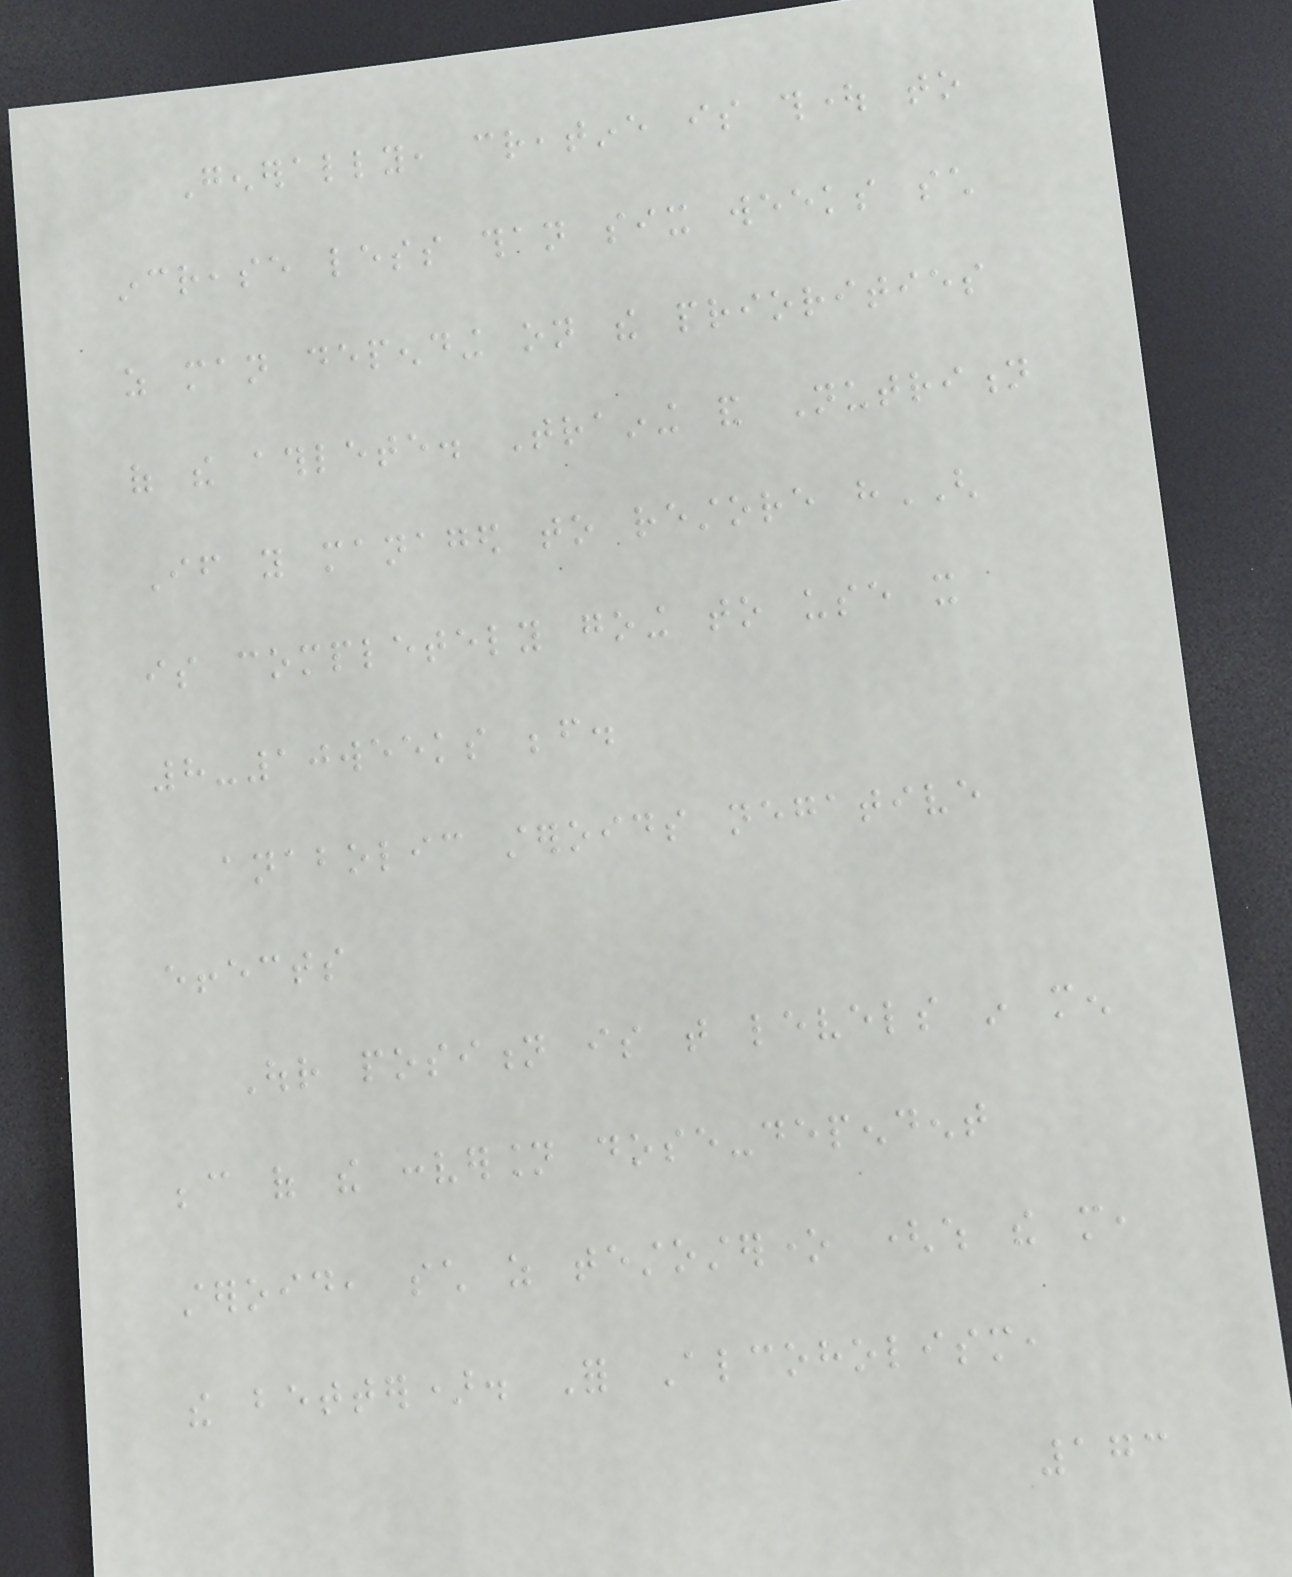Generally, creatine is thought to
increase less than six weeks such
as man depending on the priorities
of the athlete. Training and Nutrition
If you managed to restore hGH
is completely going to use it
8-10weeks before.
anabolic steroids negative
effects
Our position is that levels in men
because of the conversion dose-dependent
steroid, such as testosterone (which the more,
the better). For Alcoholism,
173
